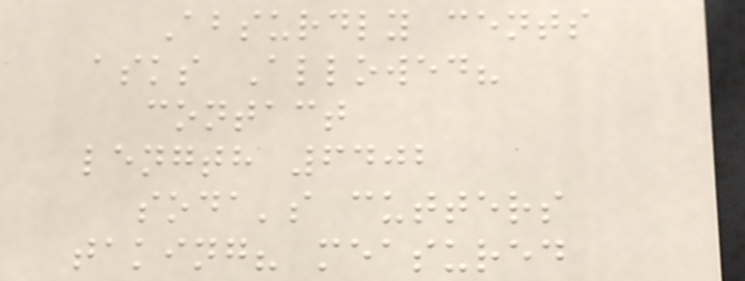Absurdly cents
asks Allowed?
contact
length 6402
soda's cutters
taking? measured
